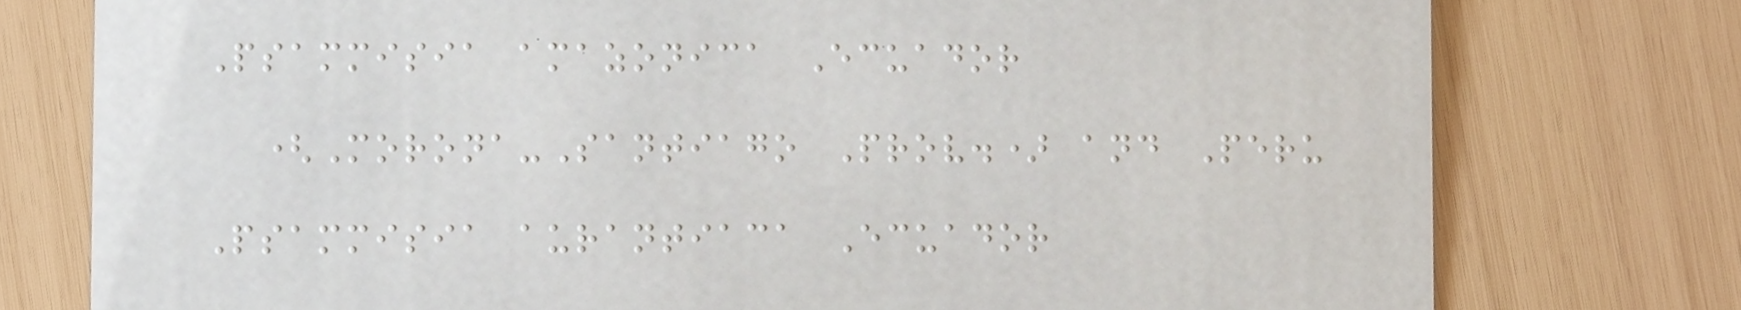Psammisia amazonica Ecuador
(Morona-Santiago Prov.) and Peru
Psammisia aurantiaca Ecuador
